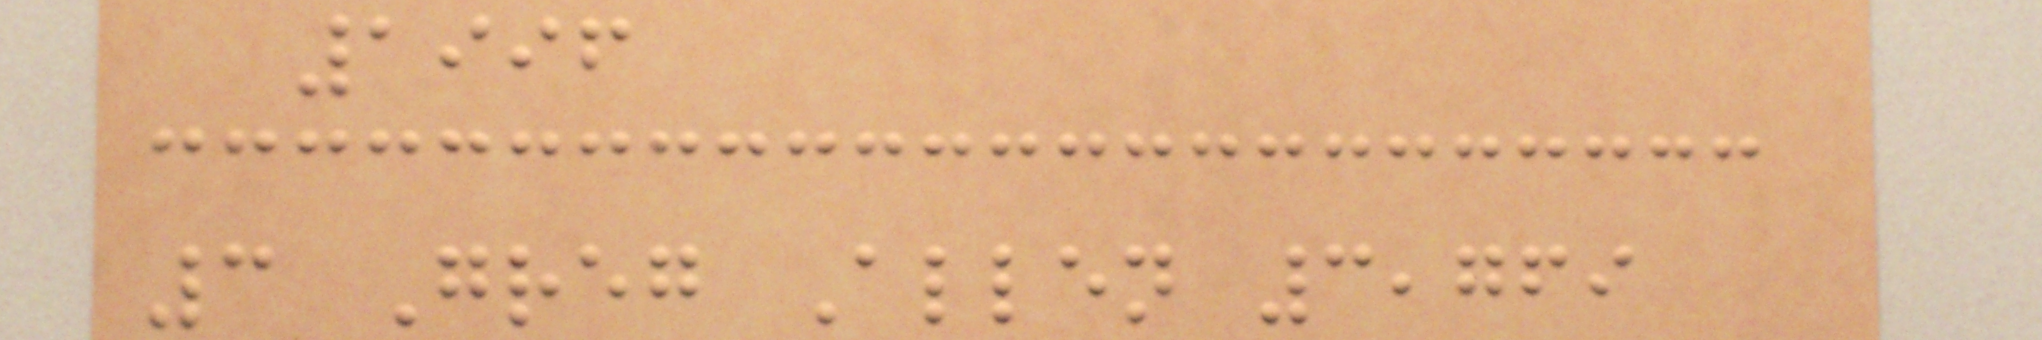1996
3 Greg Allen 3,769
